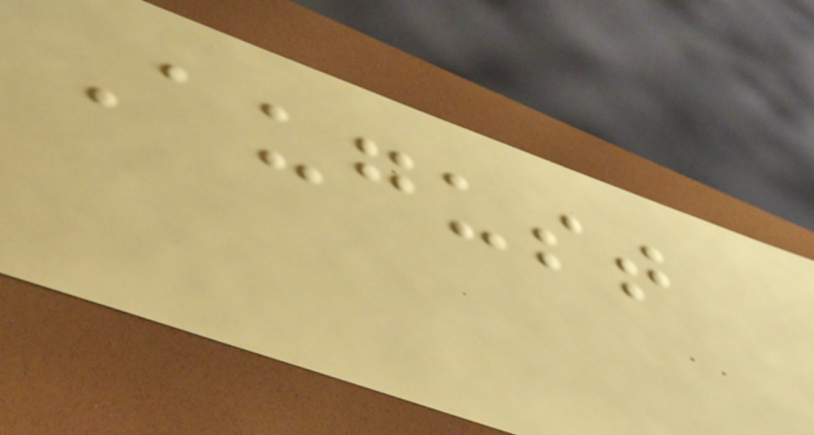August
